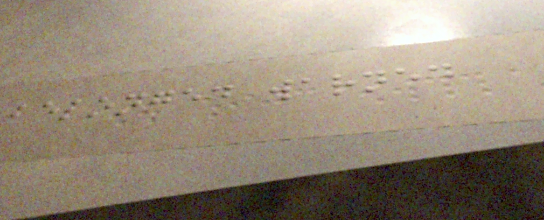belonged warned
